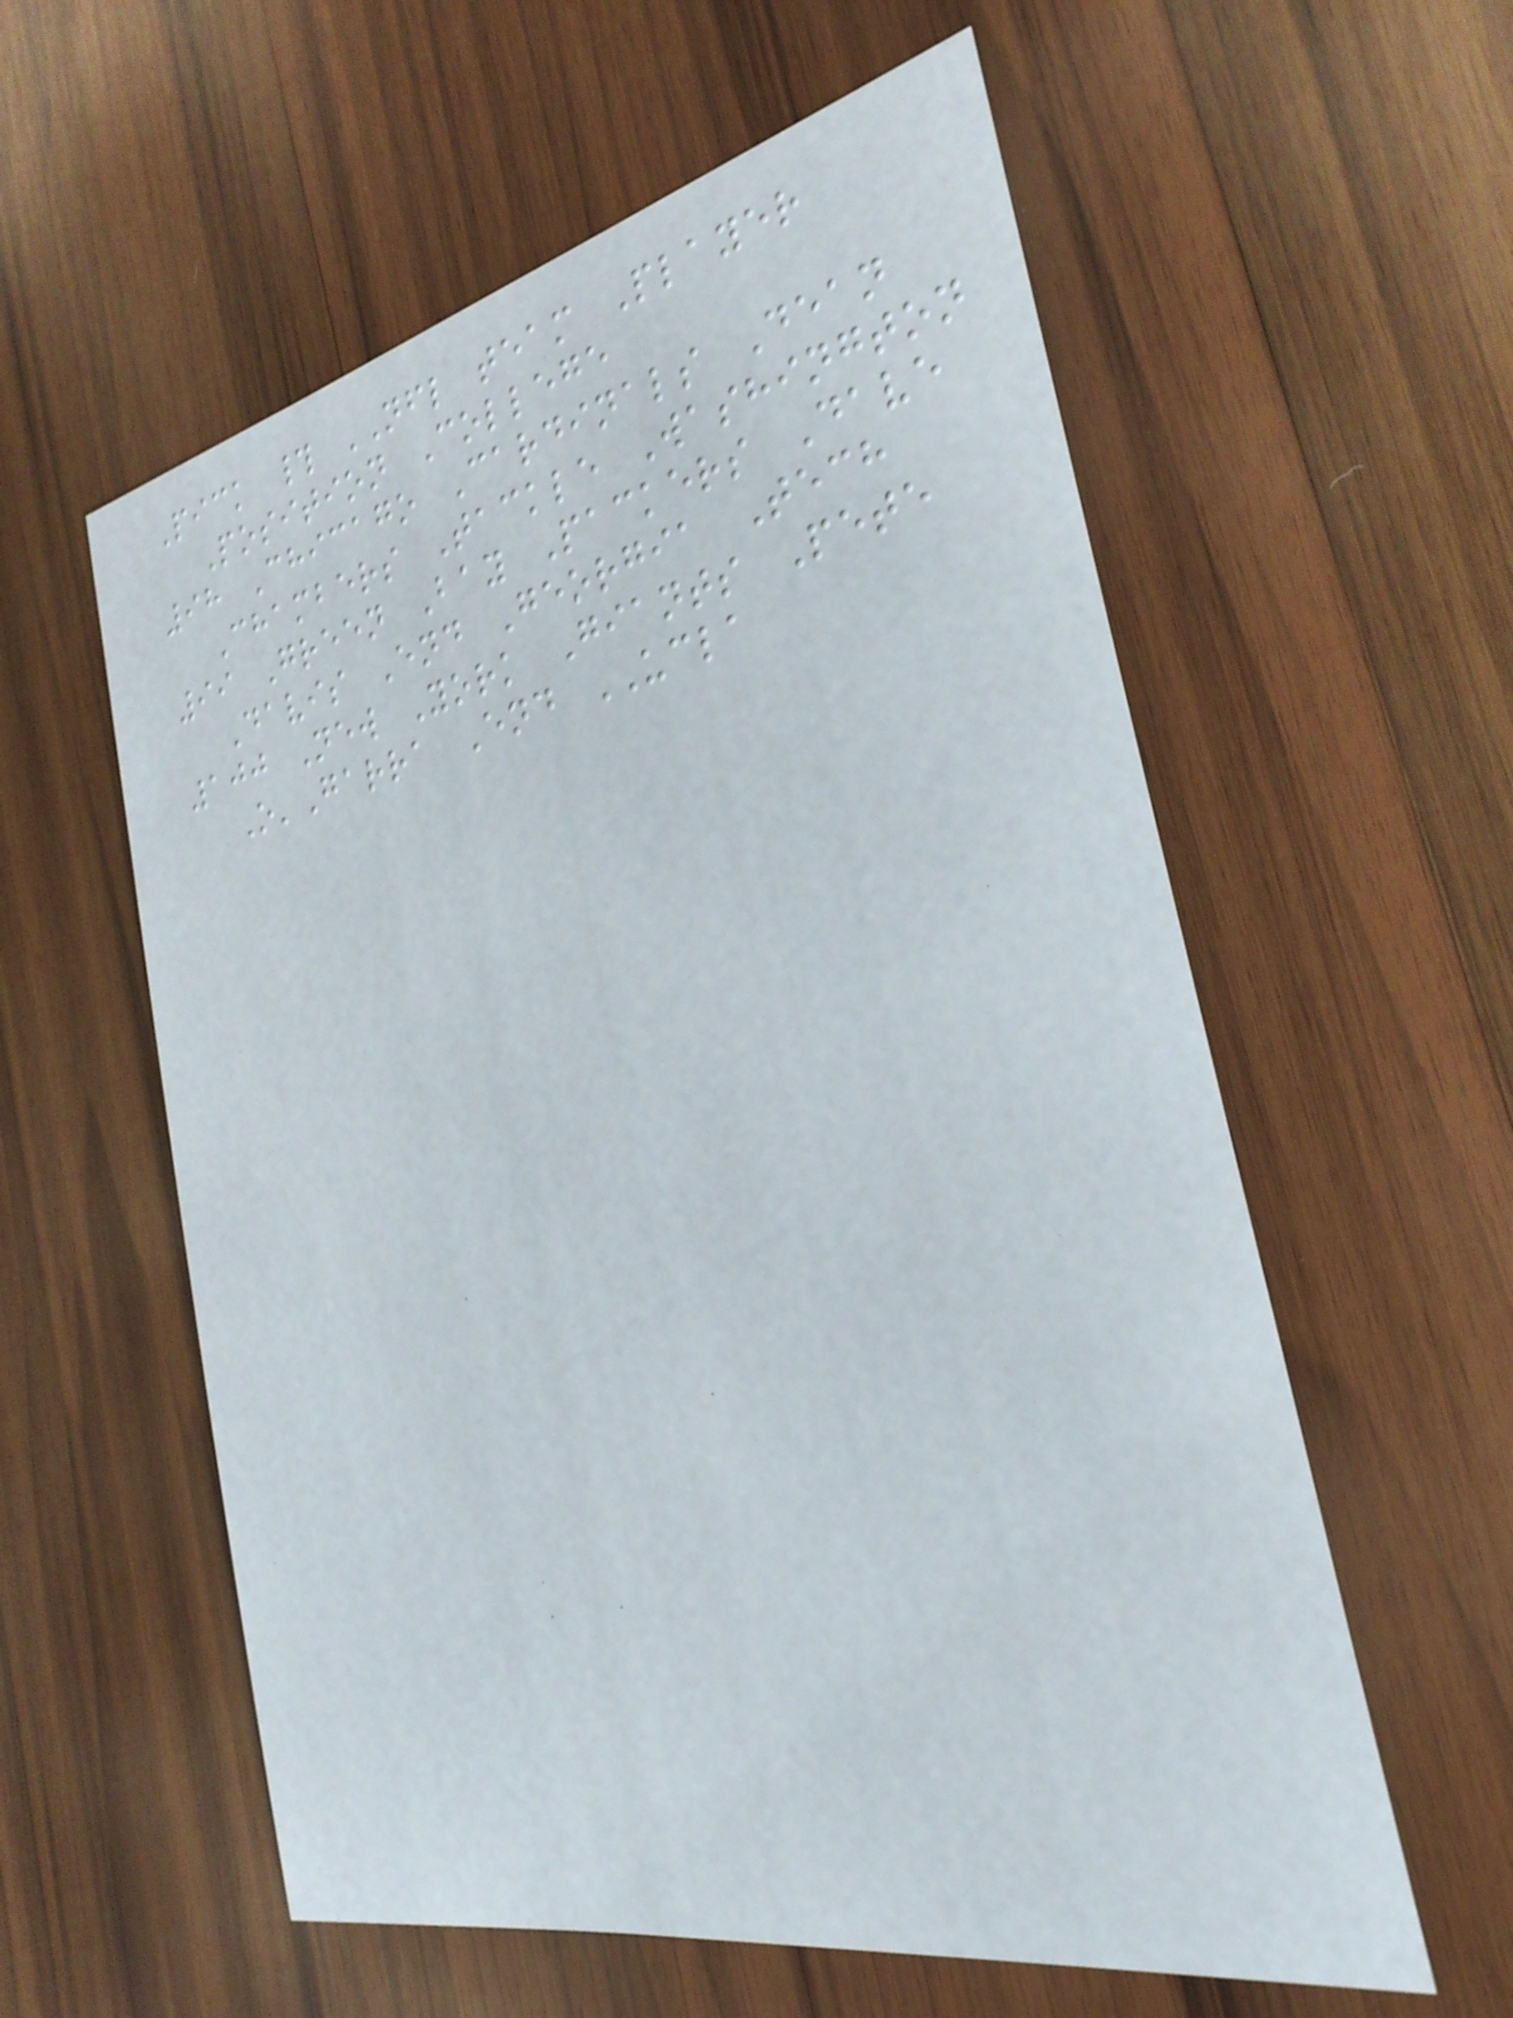Pick # NFL team Player
Position College
98 Chicago Cardinals Dean
Chambers Tackle Washington
99 Green Bay Packers Dave
Davis End Georgia Tech
100 New York Giants Pete
O'Garra End UCLA
